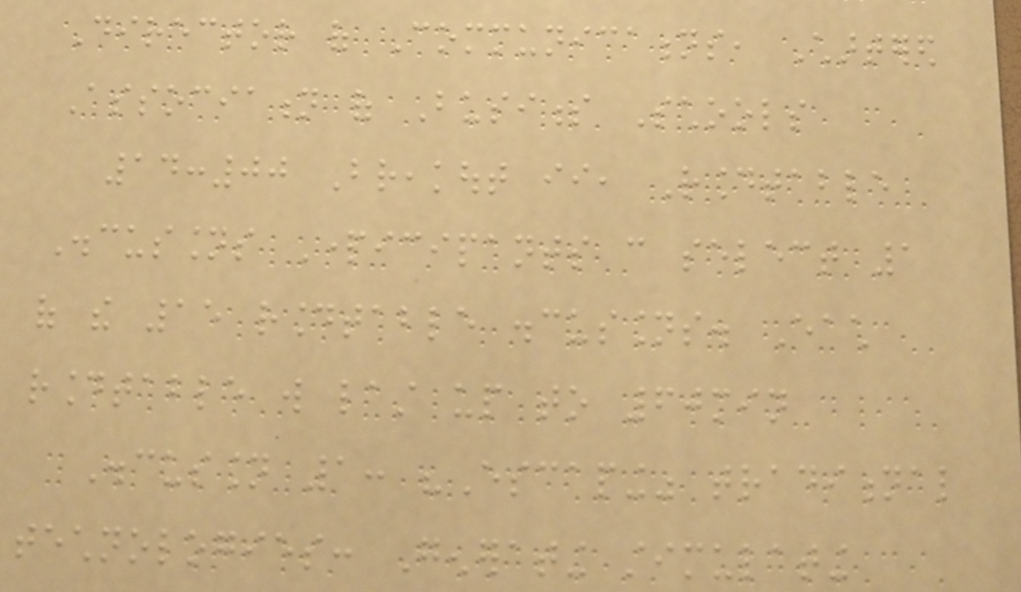Director of Communications, Chartered
Association of Business Schools
14:00 Breakout ii, Roundtable
Discussions Participants can select 1
of the 15 roundtable discussions. Each
roundtable will last up to 60min
Discussion 1: "Escaping" traditional
technologies: Generating stimulating
